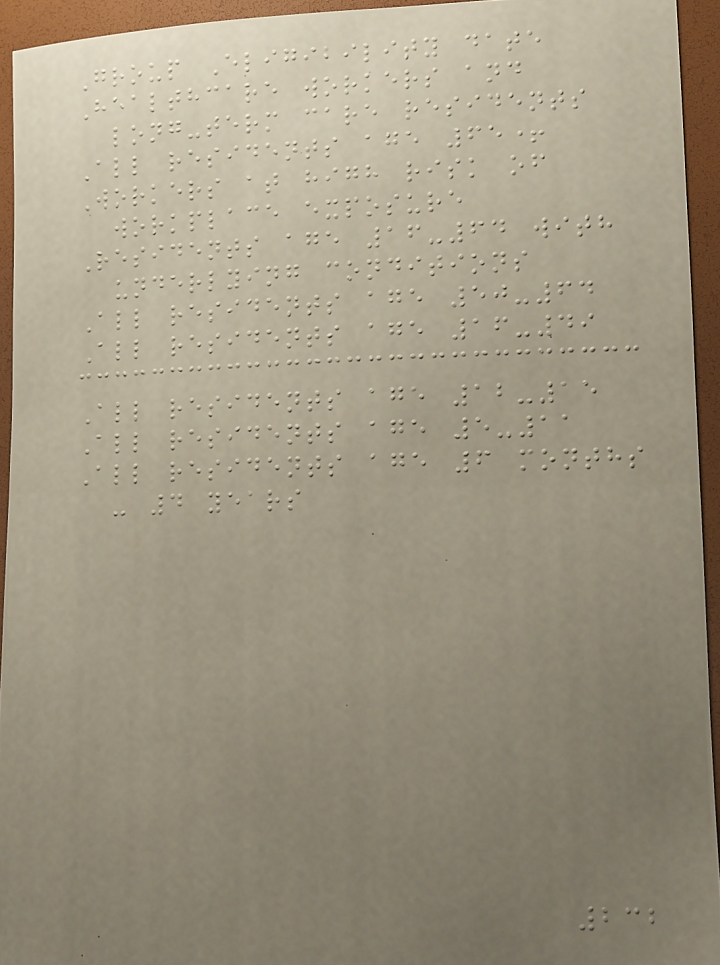Group Eligibility date
Healthcare workers and
long-term care residents
All residents age 65+
Workers at high risk of
workplace exposure
Residents age 16-64 with
underlying conditions
All residents age 50-64
All residents age 16-49
All residents age 12-15
All residents age 5-11
All residents age 6 months
- 4 years
232
